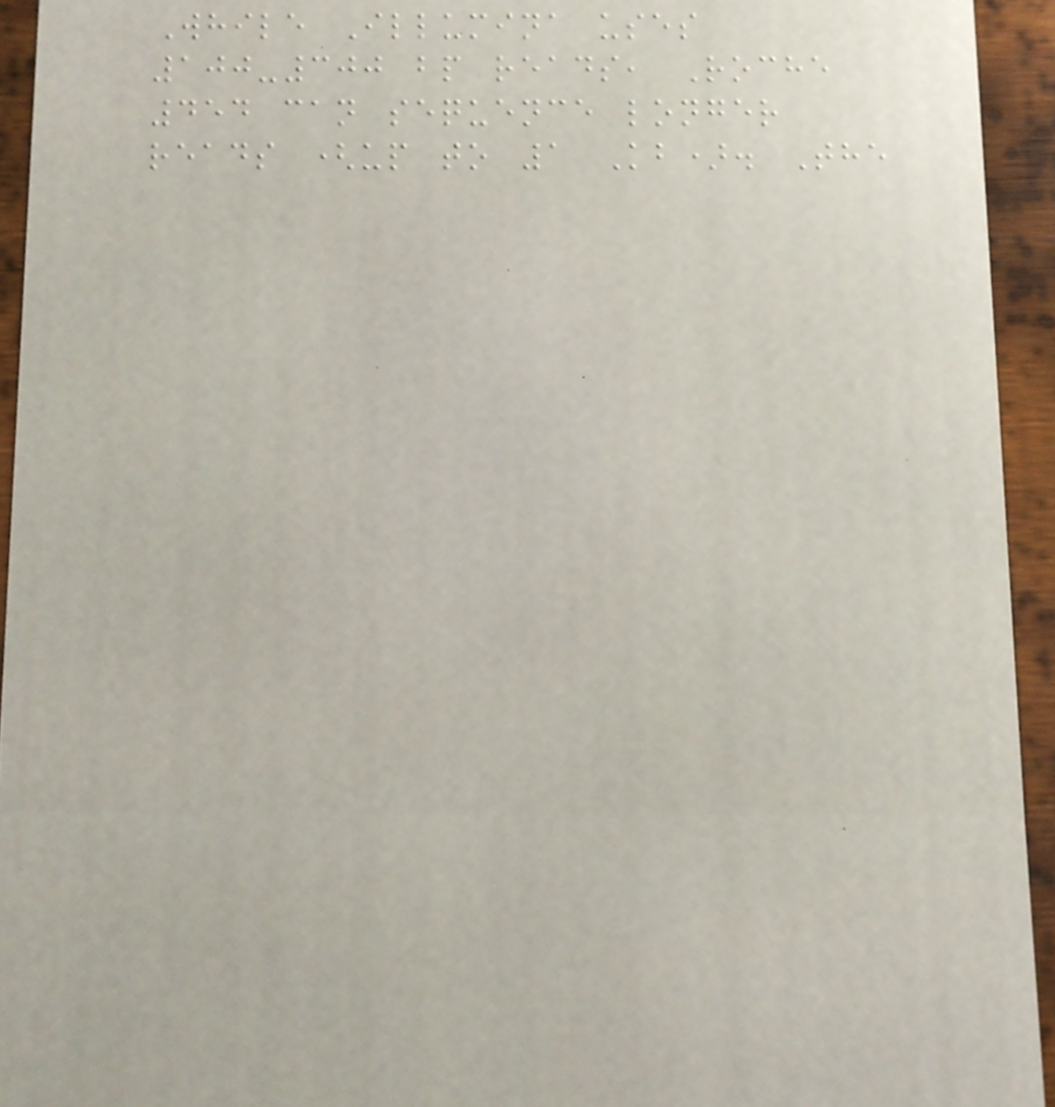While Illumina uses
100-300 bp reads, Roche
454 can sequence longer
reads (up to 1 Kb). The
